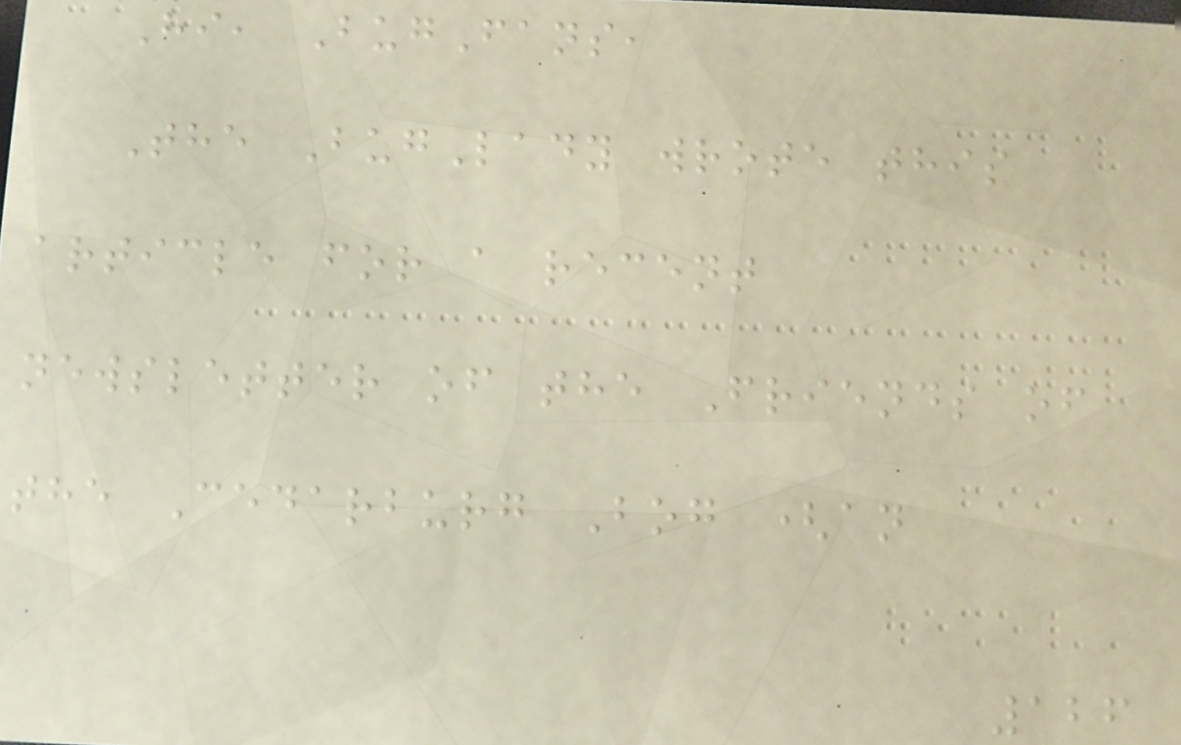Hi, BugFans,
The BugLady wrote this
article for a recent
newsletter of the Friends of
the Cedarburg Bog (an
126
